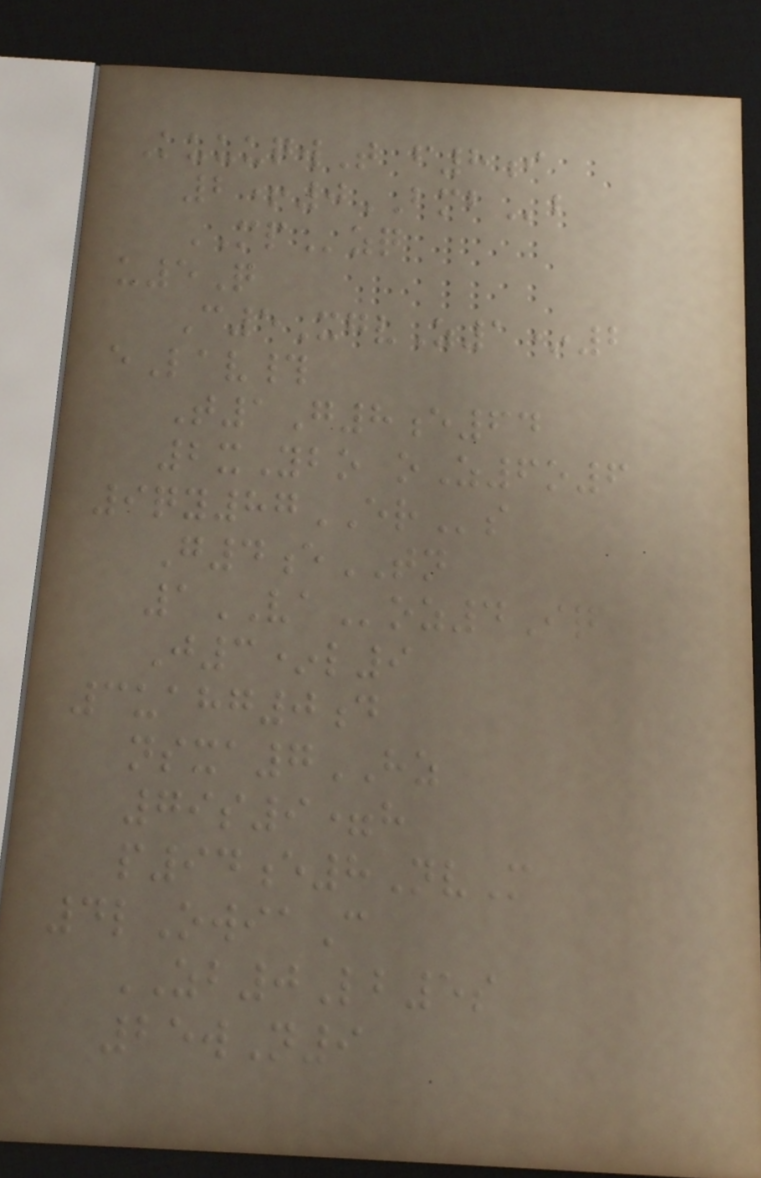KuuuqwT f8i
2+0BMBb
MPzq
u5Q
C5XgvZ1*2
eLav#
T1G8e64
2xYbo oZ6o6
9qy87ERs
G4eTN
1VAoz4Iq
J3*l9
3uahg0d
nsxa7HZ
79s9=h
p94e8NvM
4lOwiaC
ZB0Lb5s
25wN9
